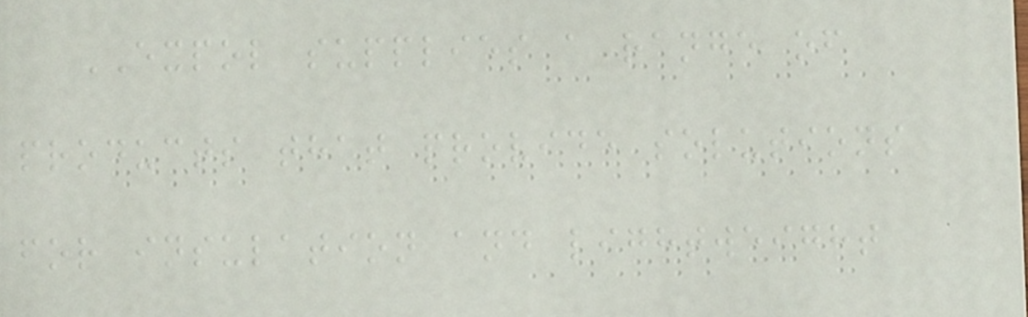EXPOL supplies a range of
products that provide solutions
for insulation and lightweight
